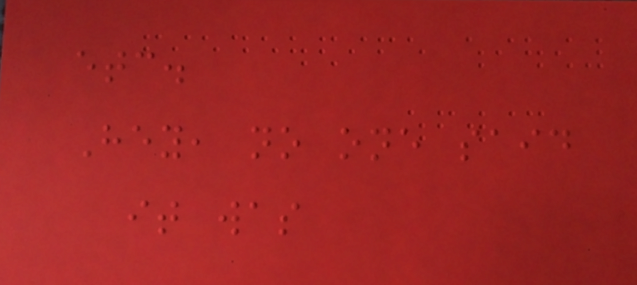etc.
Hey, no one said
it was
